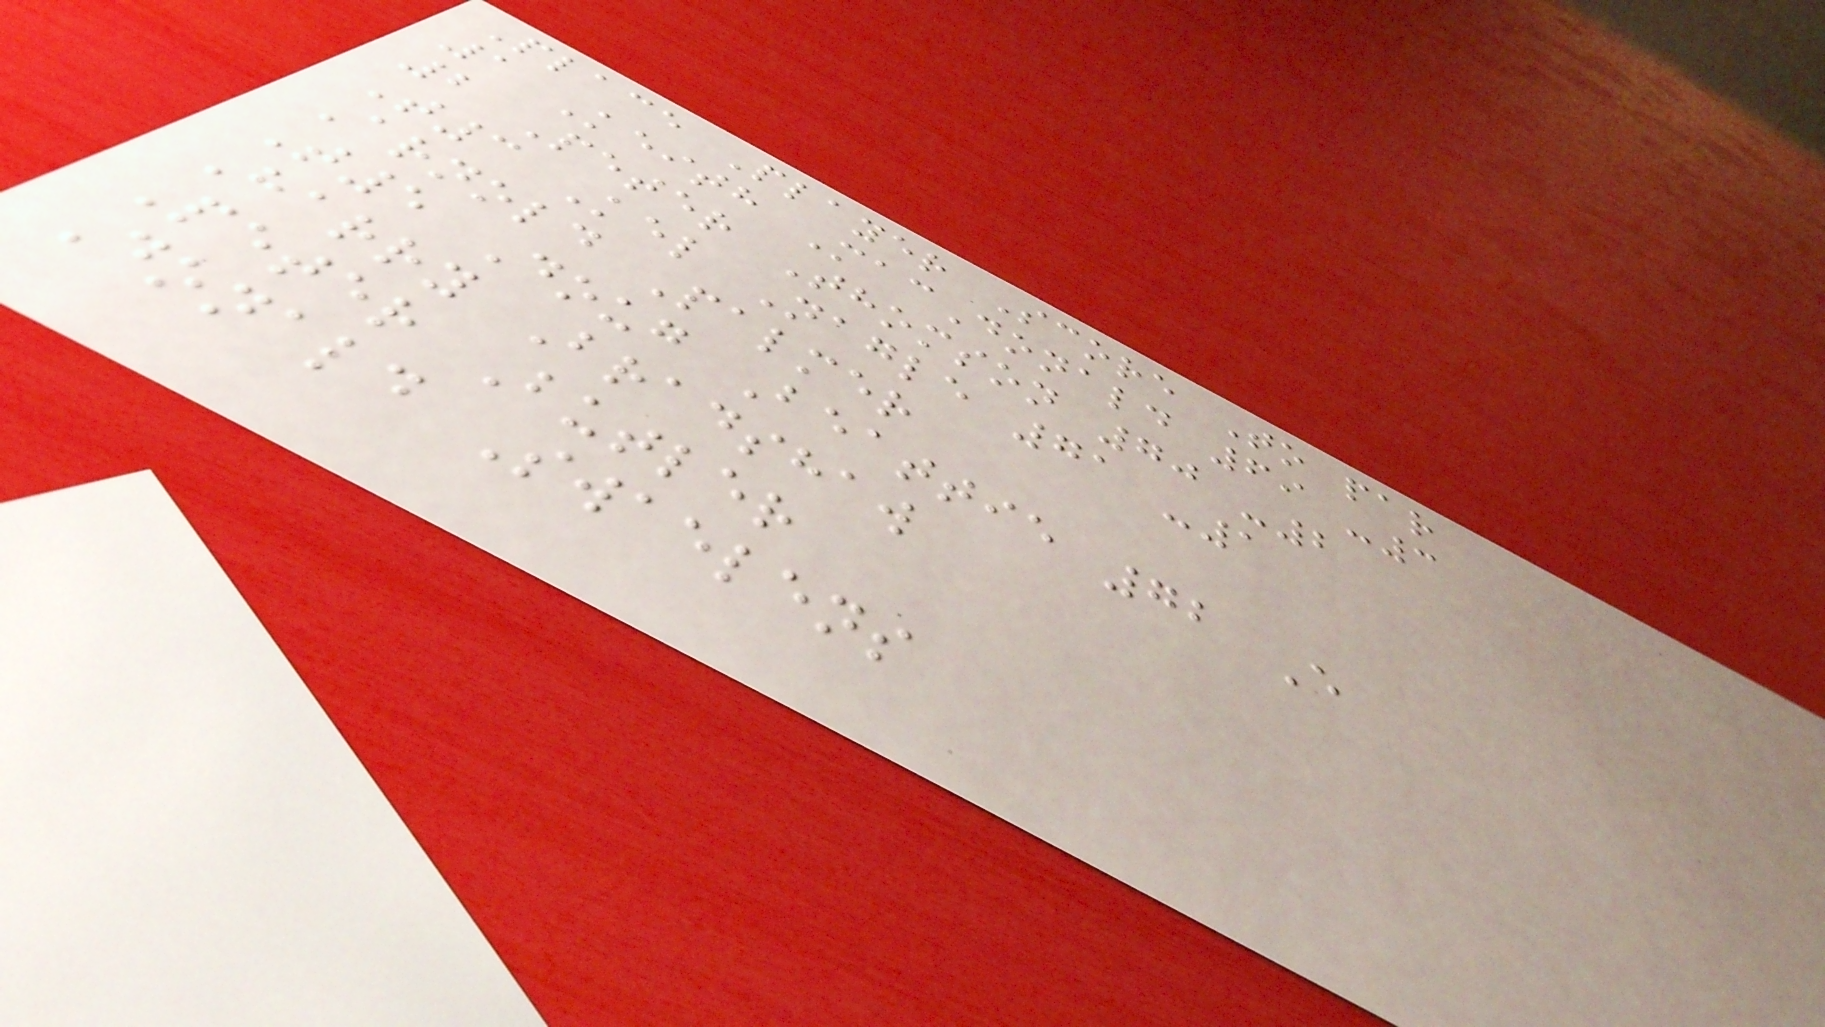Place Player Score To par
1 Keith MacDonald 69 -3
2 Peter Thomson 70 -2
T3 Kel Nagle 71 -1
Arnold Palmer
T5 Doug Beattie 72 E
Harry Bradshaw
Peter Butler
Donald Swaelens
